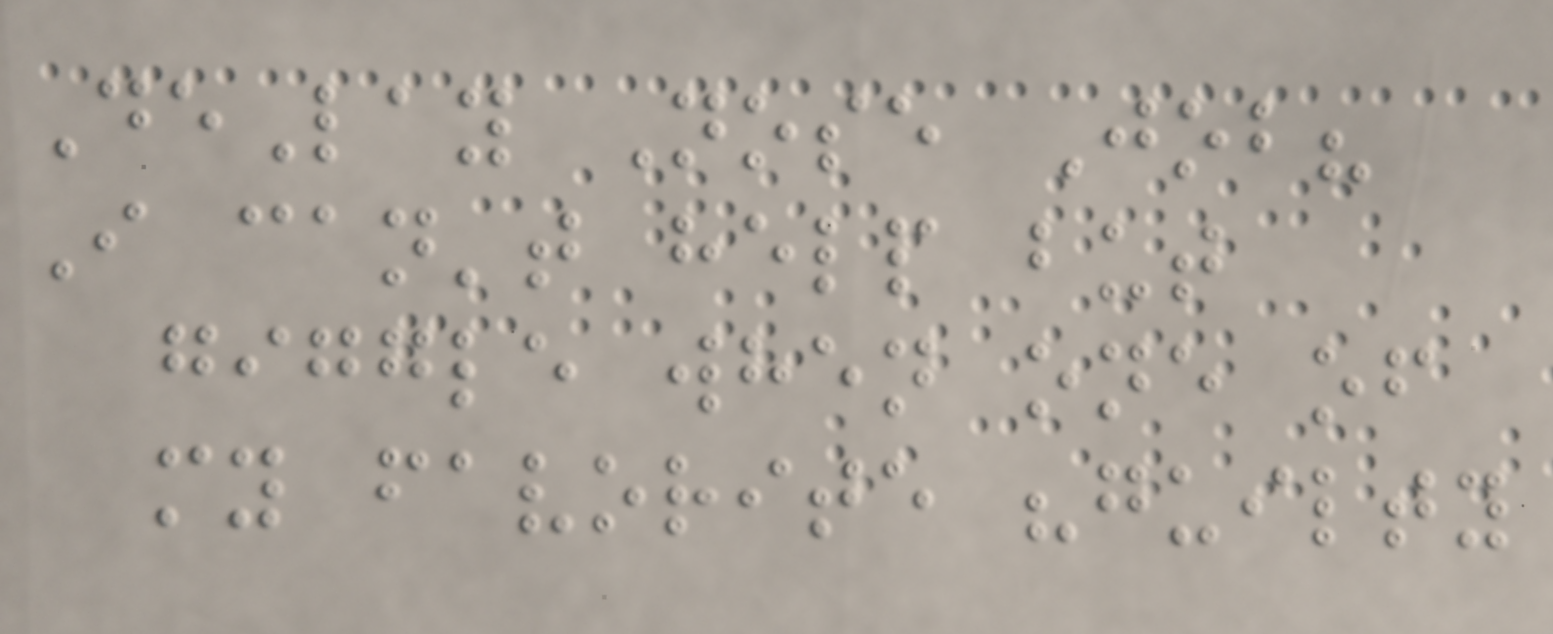DeLay Nose Job?
I can't help but
giggle when one of
my favorite "guilty
